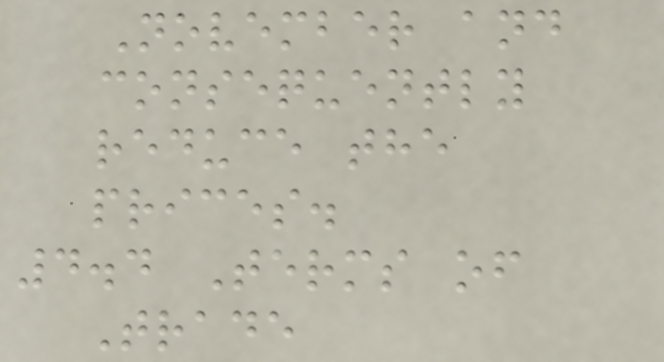November and
consequently
reduce the
prices.
4.4 Terms of
Trade
